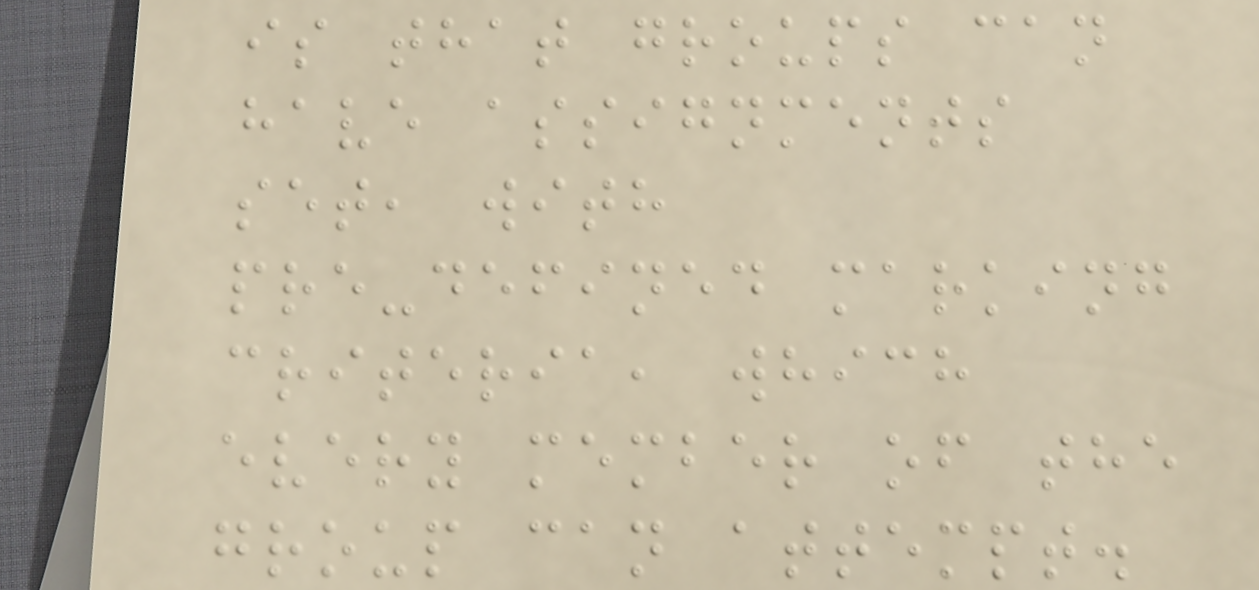is that groups can
have assignments
set, with
pre-defined marking
criteria, which
every member of the
group can attempt.
